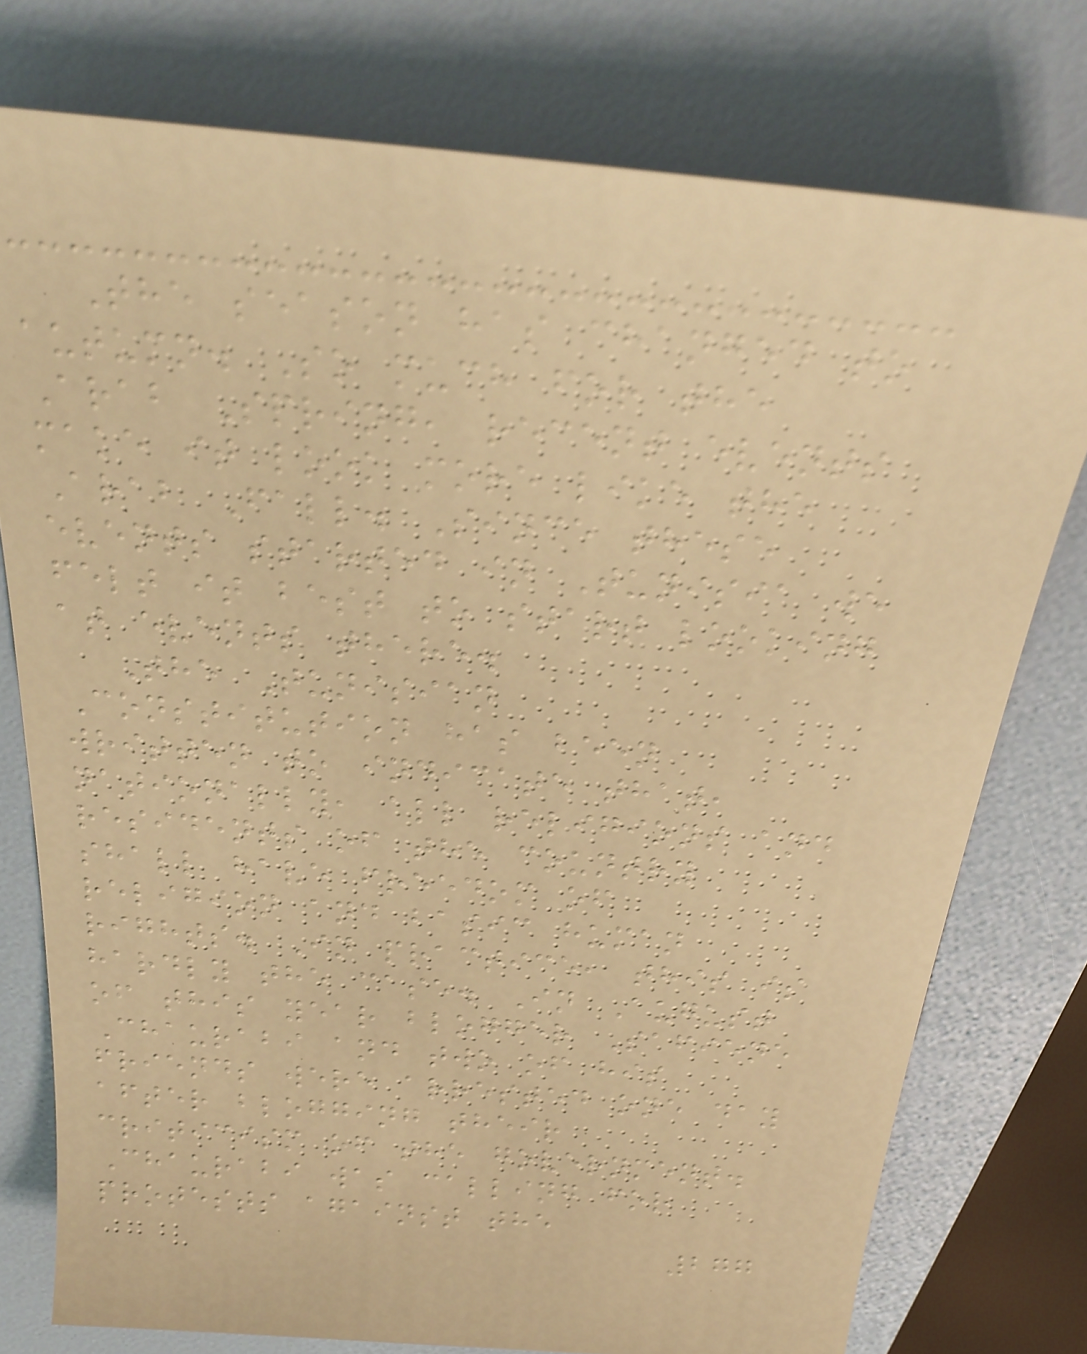The season has changed to
autumn. So much for the
Arab Spring, recent events
make it look more like the
Arab Fall. Since these
events started in Tunisia we
felt it best to start looking
at events there.
The Tunisian
Constitution has been
written to indicate that,
nationally, all religions and
residents of the country
shall have freedom of
religion and basic human
rights. In practice, this is
hardly the case. In August
of this year blogger Safiene
Chaurabi and two of his
friends were arrested one day
after blogging their
criticism of the government.
Chaurabi was calling for
protests against the
277
